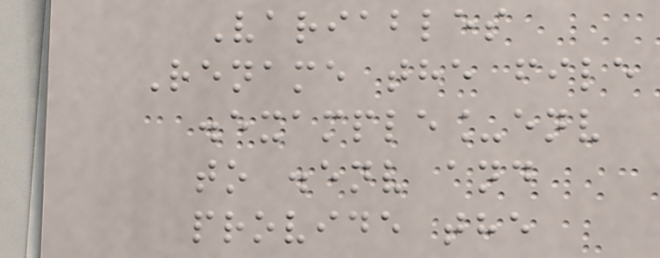Variables
Rename the file
.example_env
to .env and
provide the
